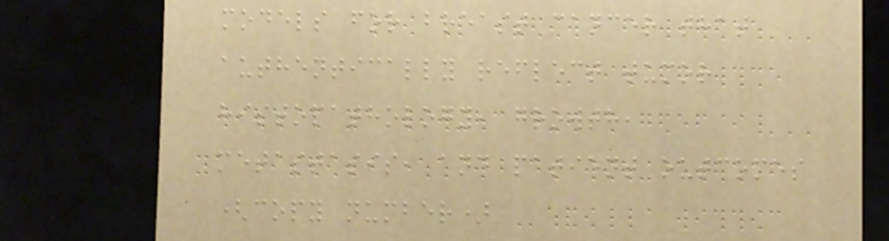models for breast cancer that
authentically reflect tumor
histopathology, growth,
metastasis, and patient outcomes
(copy number)
